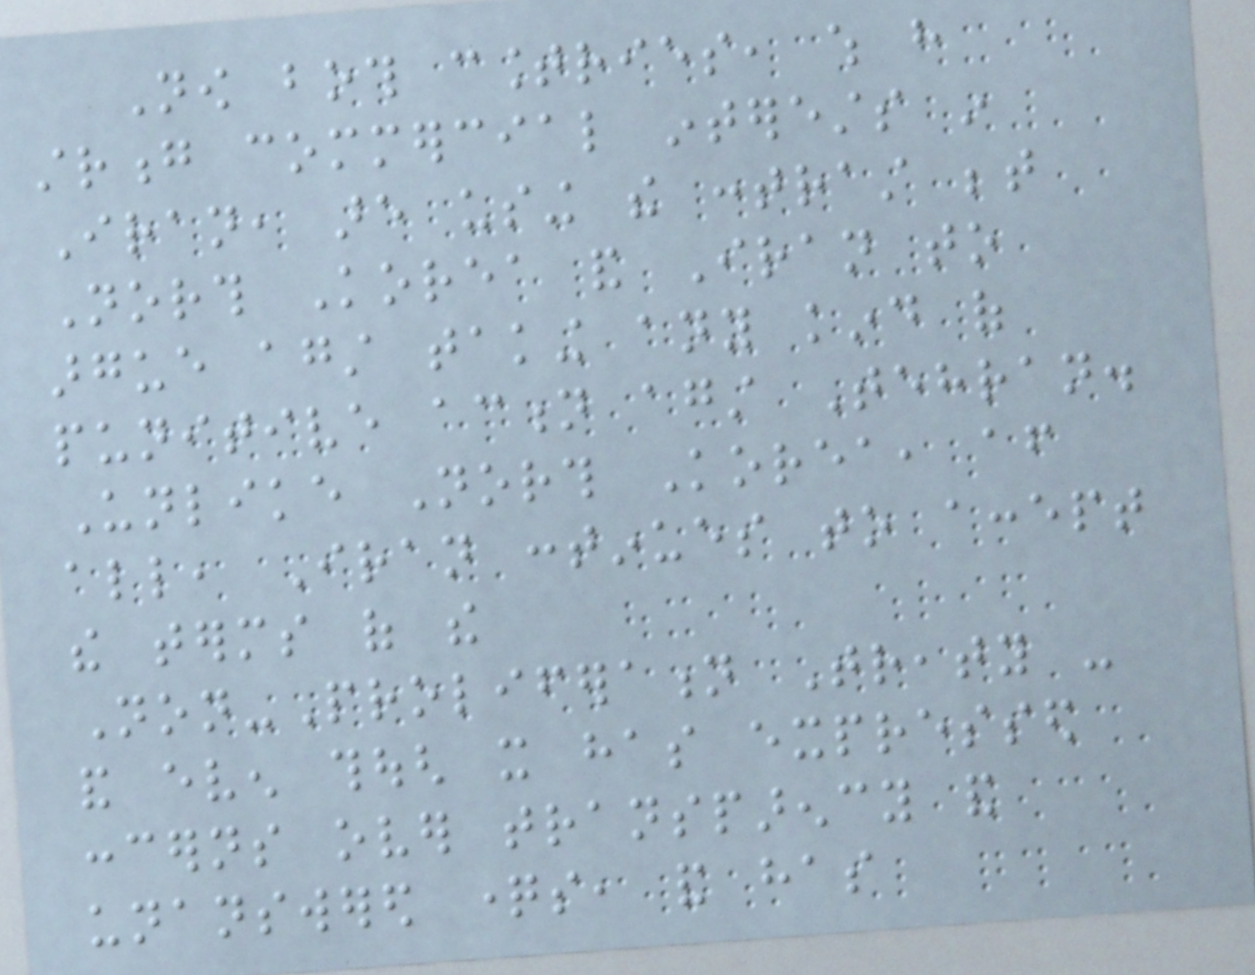Now both countries, which have
strong commercial interests in
Iran, are using the contrast between
North Korea and Iran to
argue against taking any kind of
punitive action against Tehran.
Unlike North Korea, after
all, Iran continues to accept
the terms of the
Non-Proliferation Treaty -
and even though it has expressed
concerns over transparency and
unanswered questions, and has
